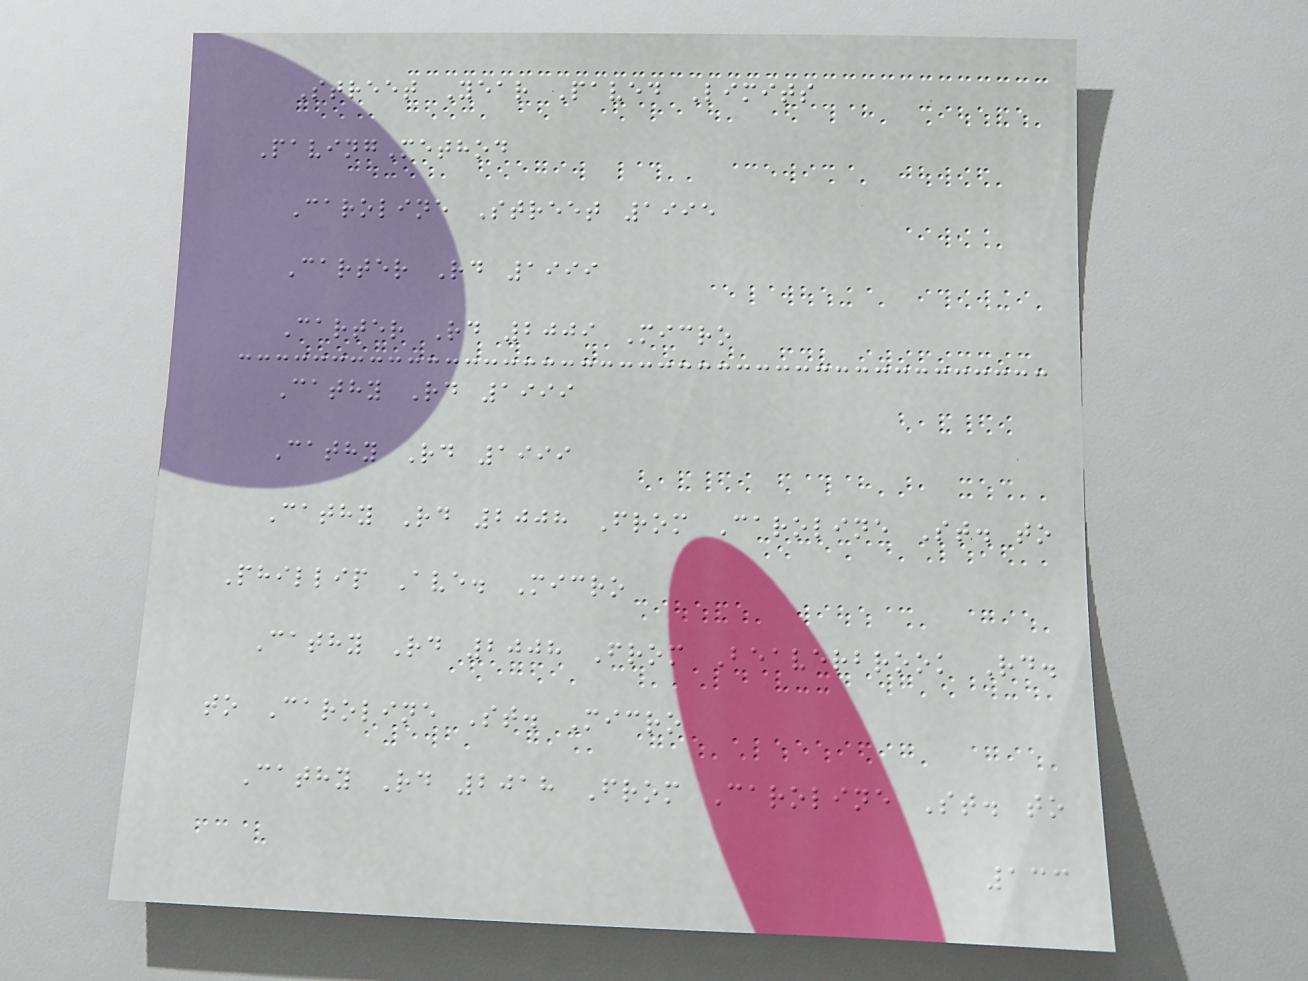Street Year Paved Limits
PavingMethod
Caroline Street 1995
Carter Rd 1999
Carter Rd 2009 Micro
Cathy Rd 1999
Cathy Rd 1999
Cathy Rd 2008 From Caroline St. to
Phillip Ave. Micro
Cathy Rd 2008 From Beaverbrook Rd.
to Caroline St. Micro
Cathy Rd 2018 From Caroline St. to
133
